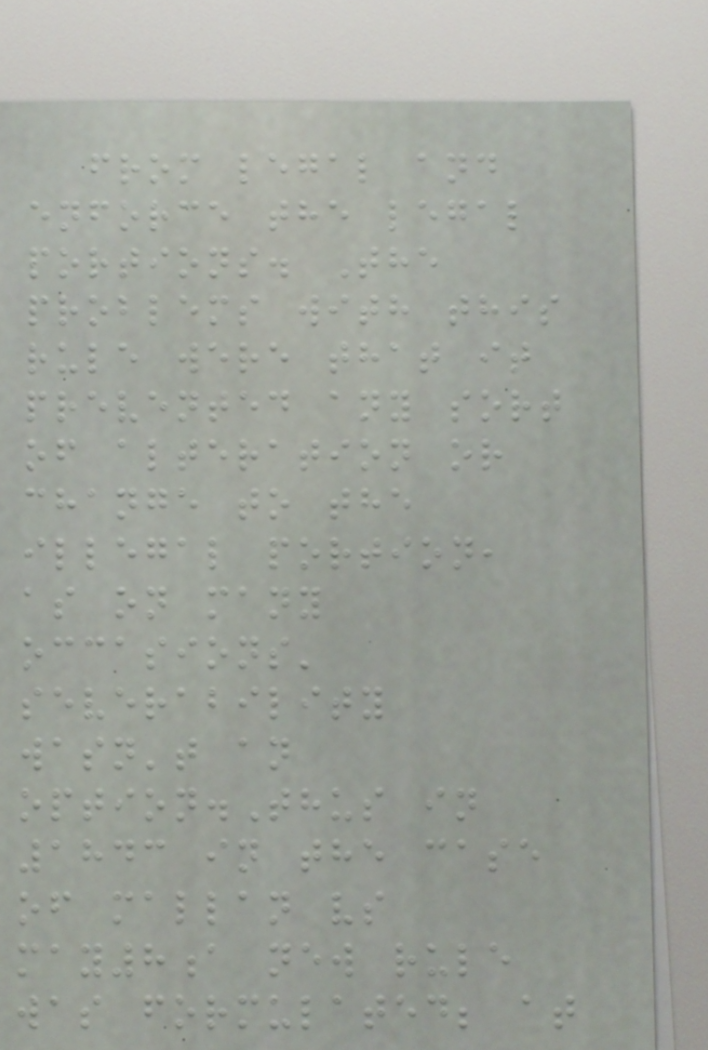from legal and
enforce the legal
portions. The
problems with this
rule were that it
prevented any sort
of alteration or
change to the
illegal portion,
as on many
occasions'
severability
wasn't an
option.Thus in
1843 in the case
of mallan vs
may8a new rule
was formulated; at
